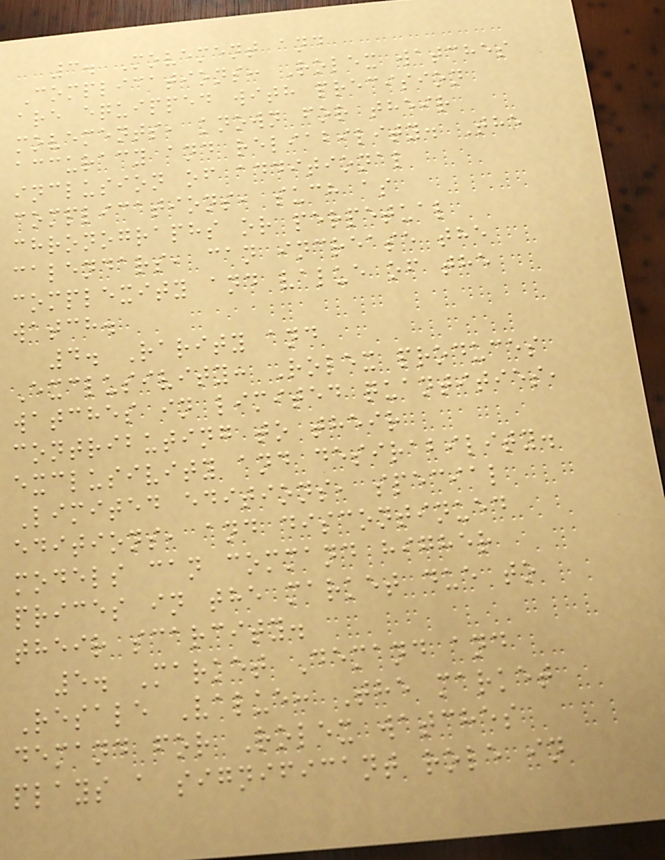3. Movement and
Complications: Rolex watches
are equipped with precision
movements, known for their
accuracy and reliability. The
inclusion of additional
complications, such as
chronographs or perpetual
calendars, can increase the
complexity and value of the
watch.
4. Rarity and
Exclusivity: Rolex produces
watches in limited quantities,
contributing to their
exclusivity and desirability.
Limited editions, special
editions, and discontinued
models can command higher
prices in the market due to
their scarcity.
5. Market Demand and
Resale Value: The market
demand for Rolex watches
plays a significant role in
